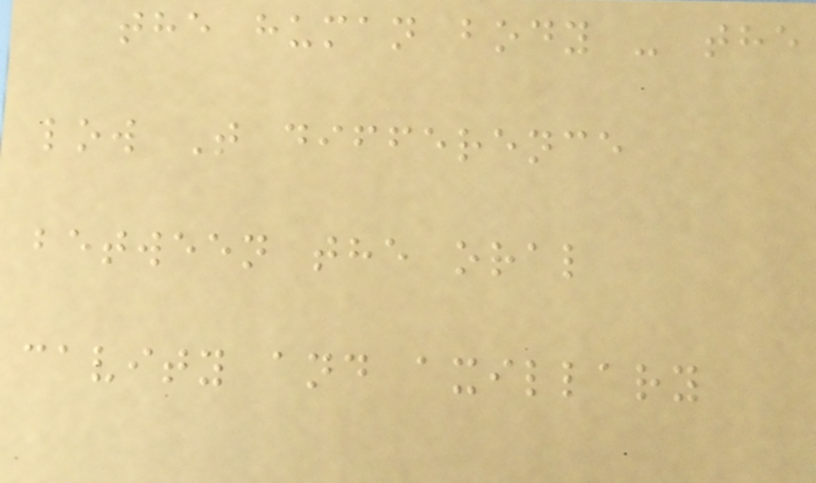the human body - the
low T difference
between the oral
cavity and axillary
